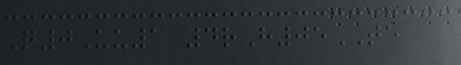Q0Uu1 4rH05TE
